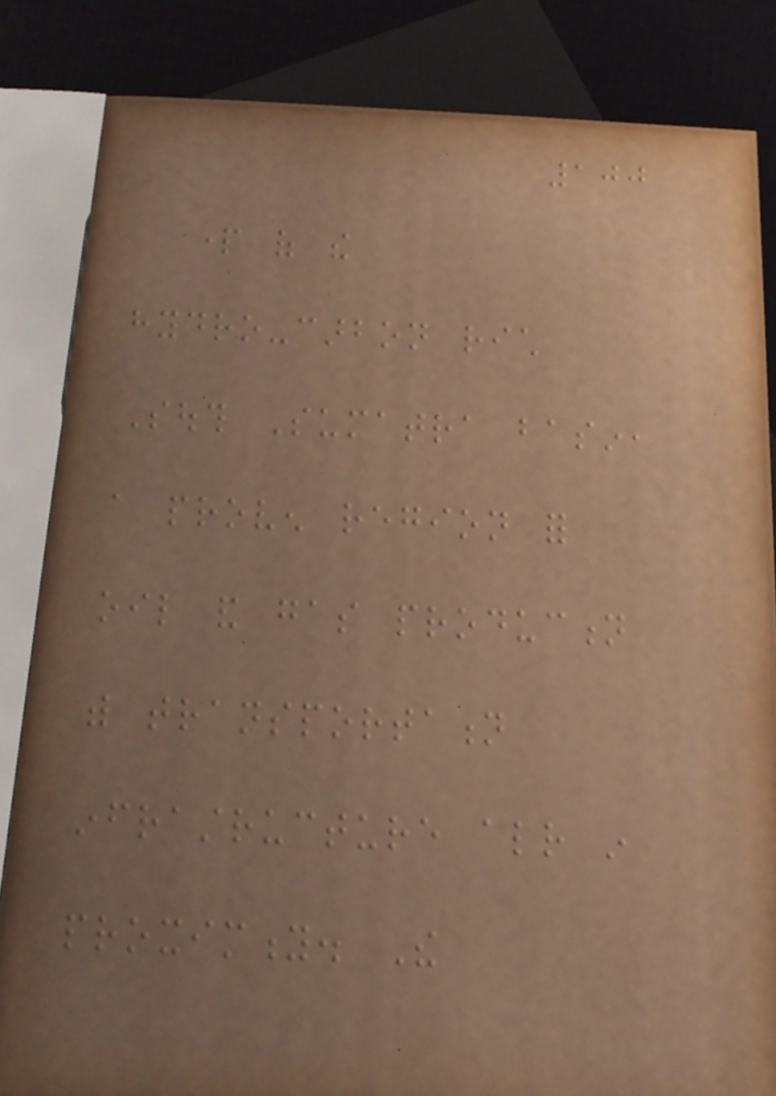100
part of the
hydro-carbon rich
South Sumatra basin,
a proven region for
oil and gas production
with transportation
infrastructure already in
proximity. The
